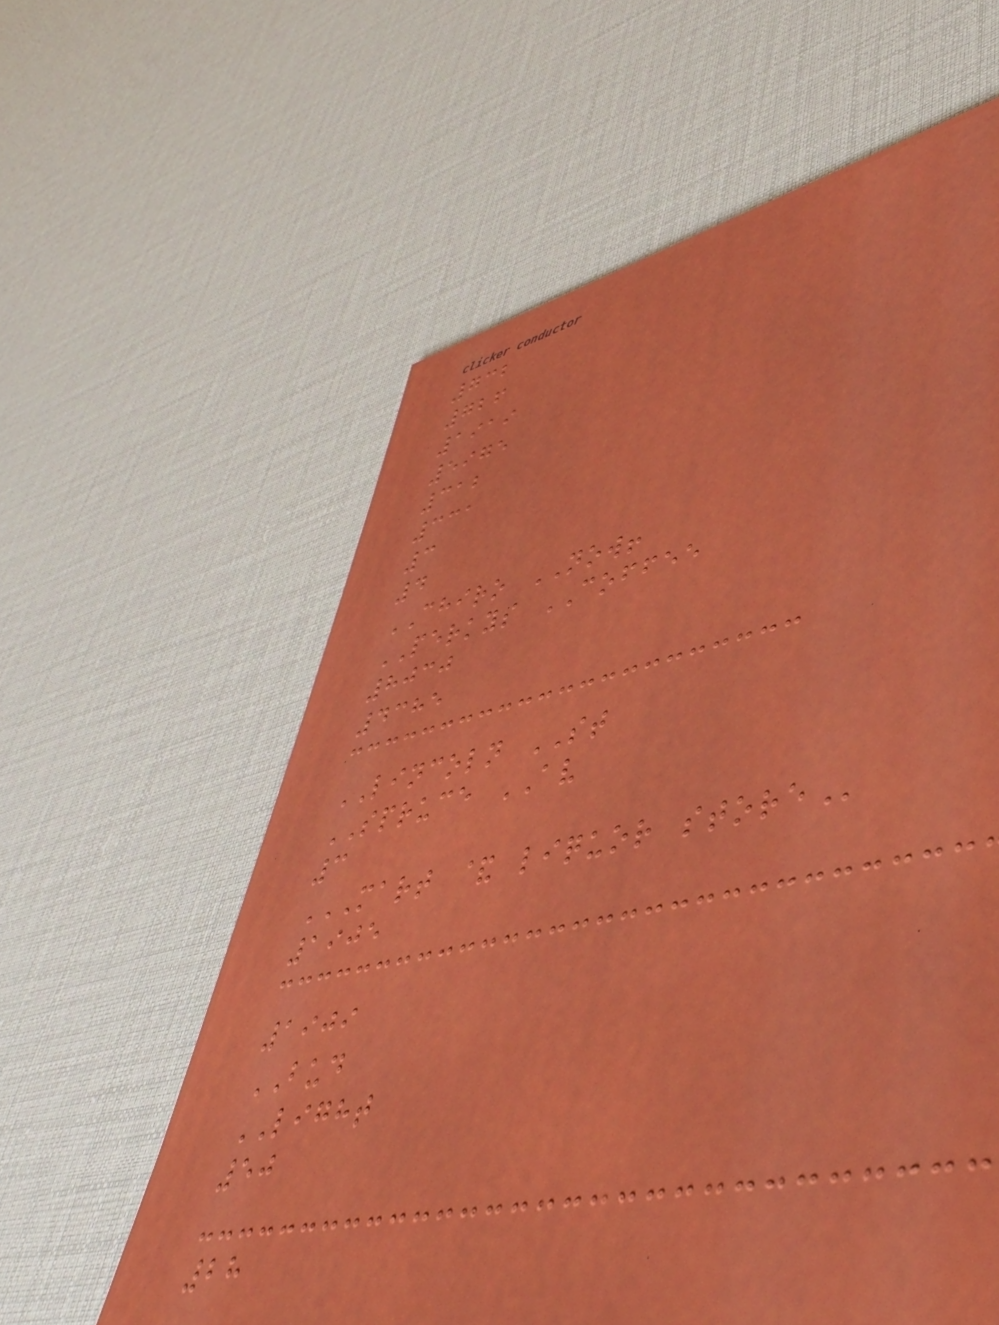732
726
1919
5975
312
331
3
4
CHIRO NOW!
PERKYS COFFEE
8030
4385
LINCOLN ST
SPRUCE AV
3
MART & LIQUOR STORE
1905
1909
BUD
LIGHT
50
28
